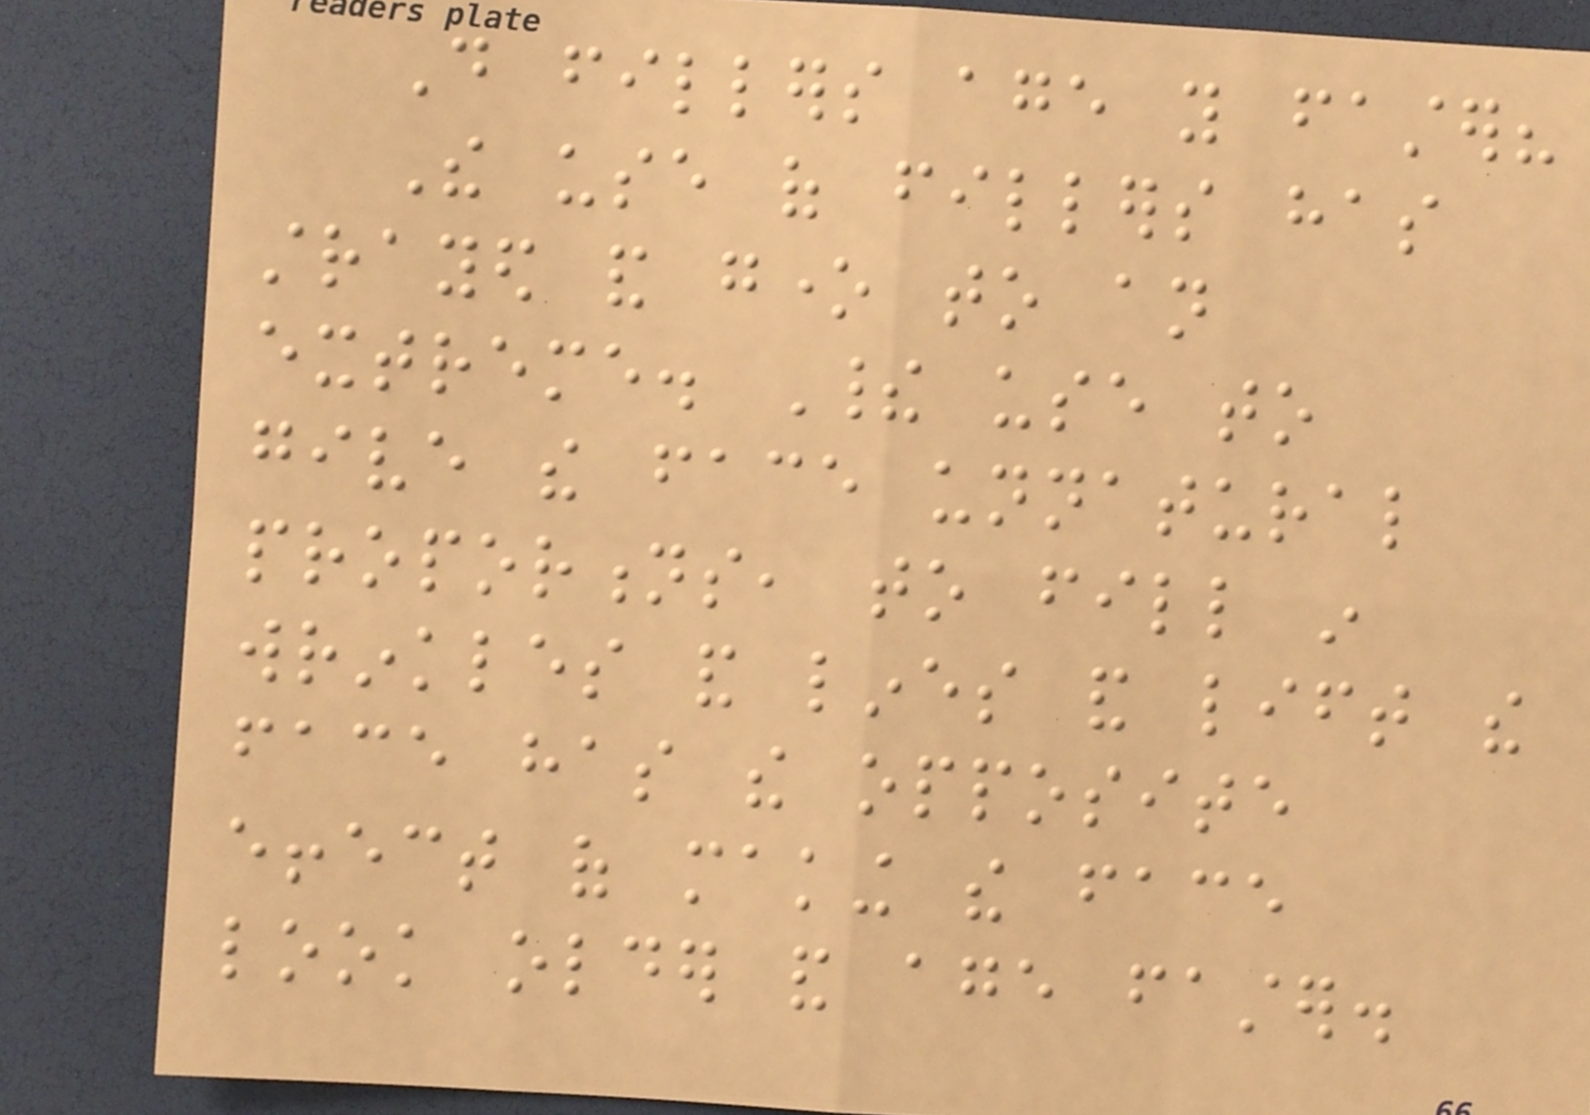Do fillers age you faster?
The use of fillers has
strayed and gone to an
extreme. Their use to
give the face unnatural
proportions, to fill in
wrinkles and lines and lift the
face has the opposite
effect of making the face
look older and age faster.
